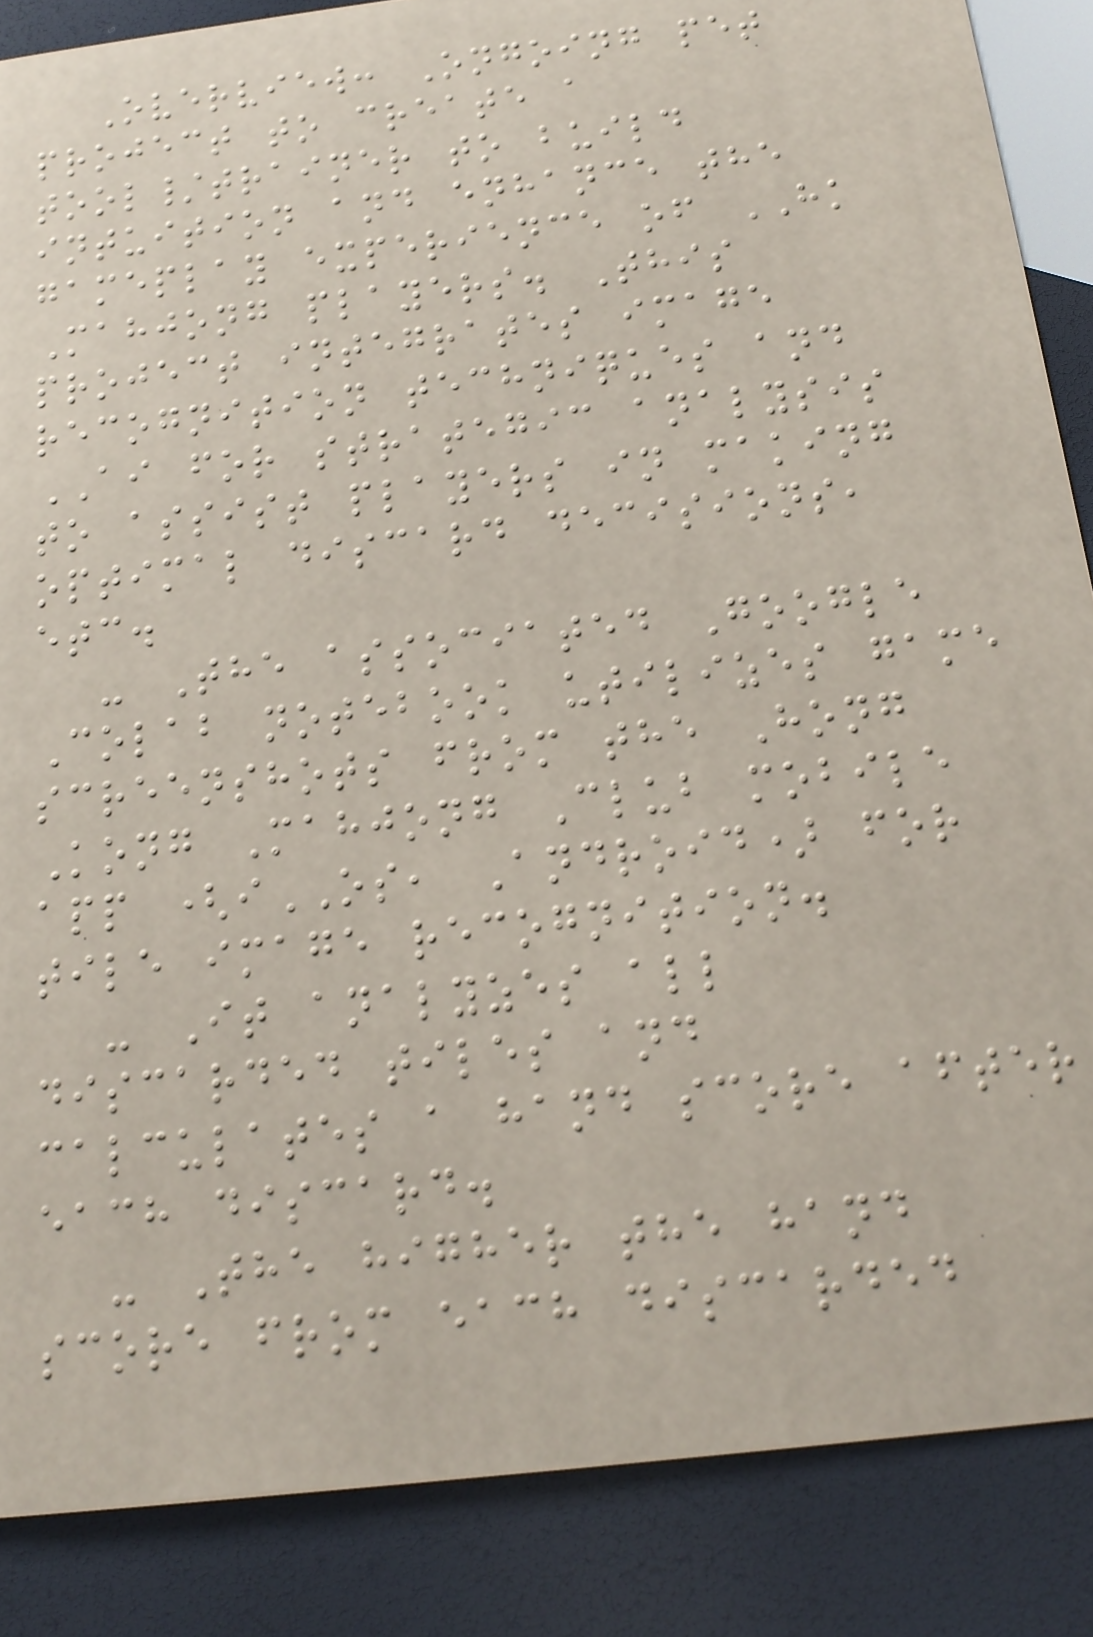Overview: Ongoing pet
project to create a
tool/trainer to build
intuition and enhance the
gameplay experience of HK
Mahjong players. This
project integrates image
recognition techniques and
AI for strategic analysis
to assist players in making
optimal discard decisions,
etc.
- The associated Google
Colab notebook utilizes game
screenshots from the Hong
Kong Mahjong Club mobile
app (iOS, Android) for
tile image recognition.
- It analyzes all
discarded tiles and
calculates a hand score after
each discard.
- The higher the hand
score from each discarded
